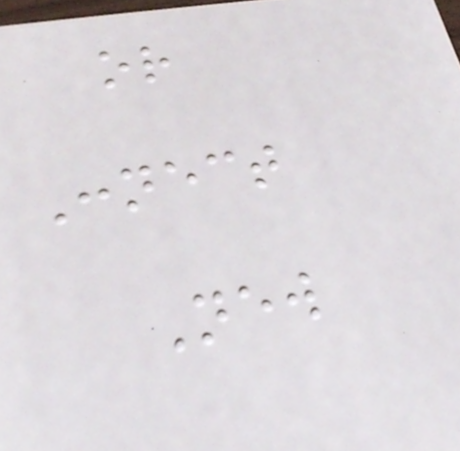or
Connect
New
